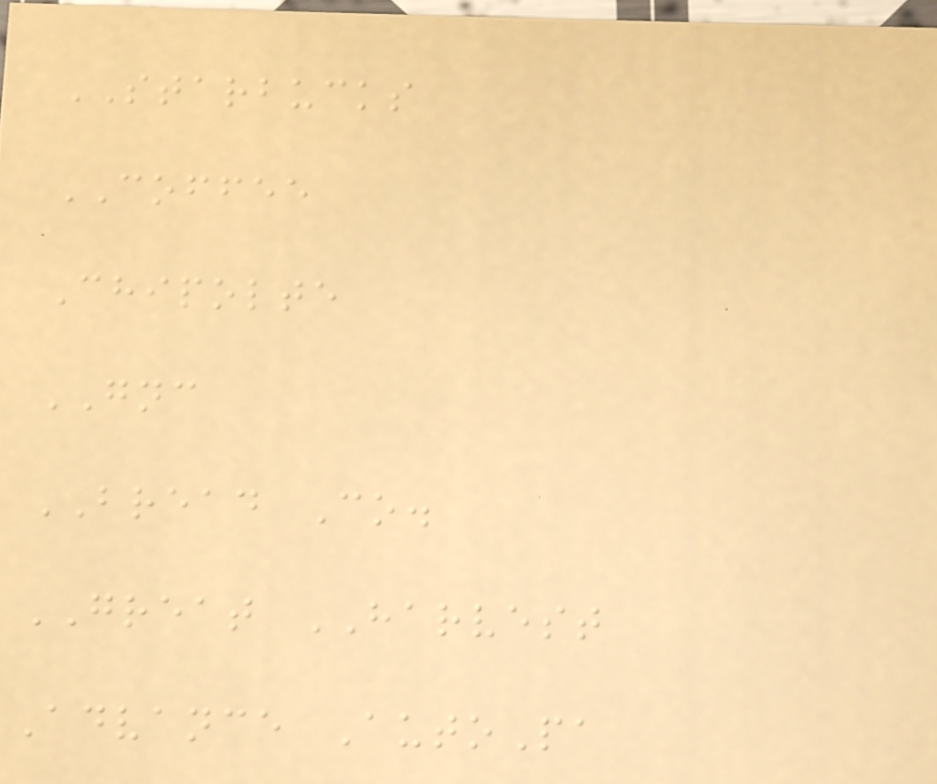STARBUCKS
COFFEE
Chipolte
GNC
BREAD Co.
GREAT HARVEST
Advance AutoPa
